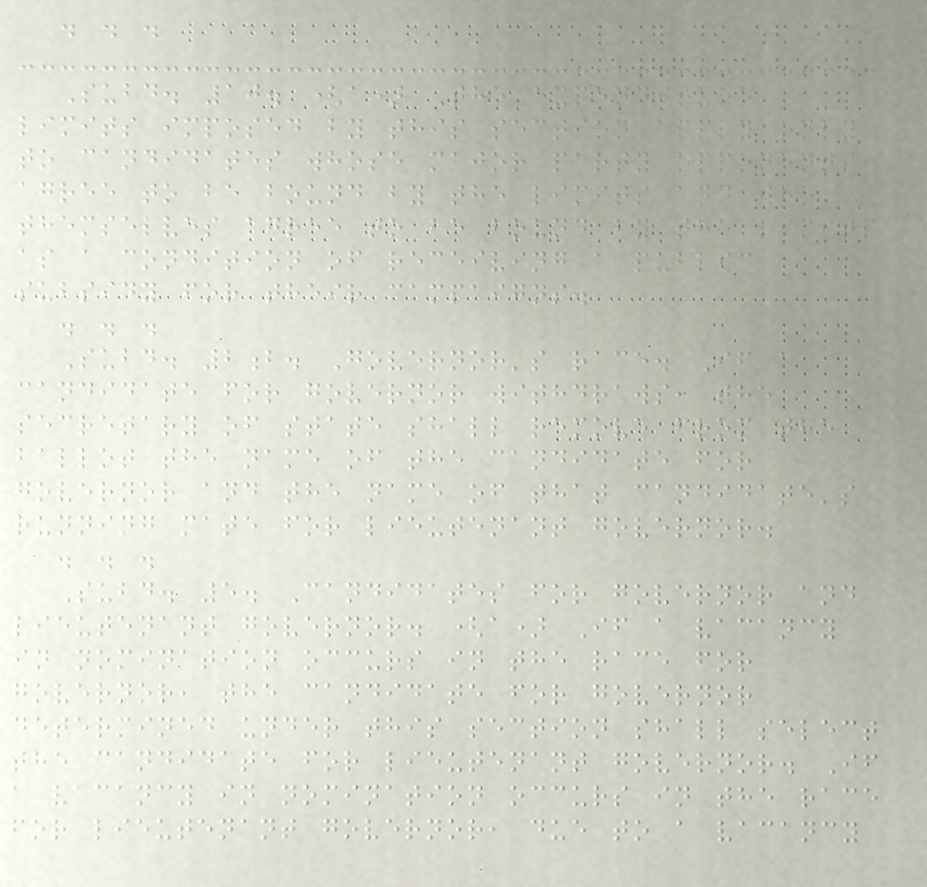. . .
Subd. 10. (a) The expenditure
limits imposed by this section apply only
to candidates whose major party opponents
agree to be bound by the limits and who
themselves agree to be bound by the limits
as a condition of receiving a public
subsidy for their campaigns.
. . .
Subd. 2b. Governor's race. If a
candidate for governor withdraws, the
secretary of state shall remove from the
ballot the name of the candidate for
governor and the name of that candidate's
running mate for lieutenant governor.
. . .
Subd. 5. Candidates for governor and
lieutenant governor. (a) If a vacancy
in nomination occurs in the race for
governor, the candidate for governor
determined under this section shall select
the candidate for lieutenant governor. If
a vacancy in nomination occurs in the race
for lieutenant governor, due to a vacancy
